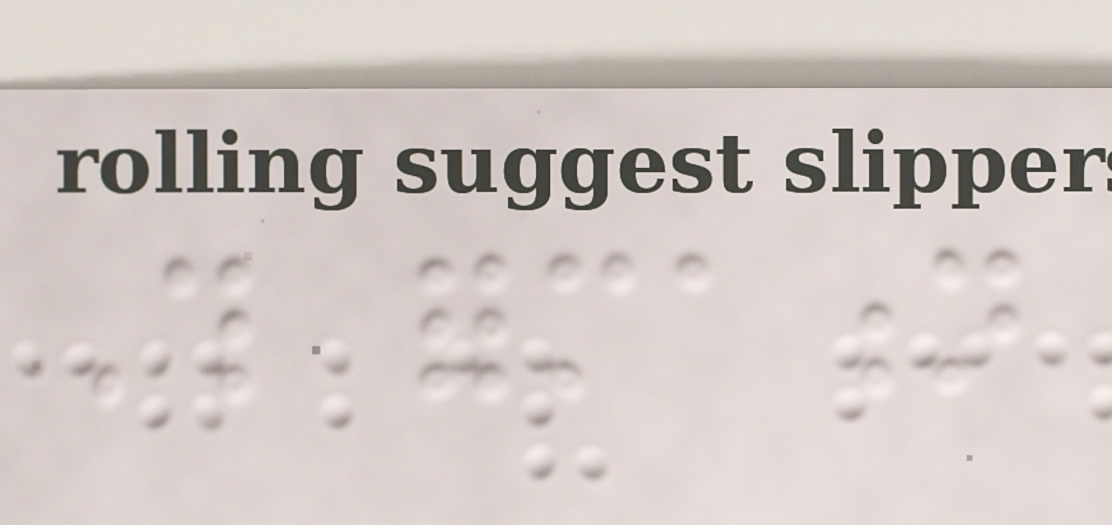This formation
